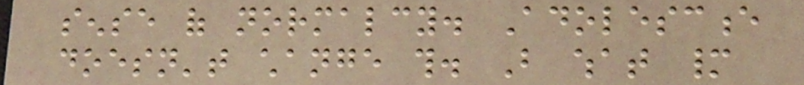sense of normalcy. Adolescence
doesn't change this. But what many
